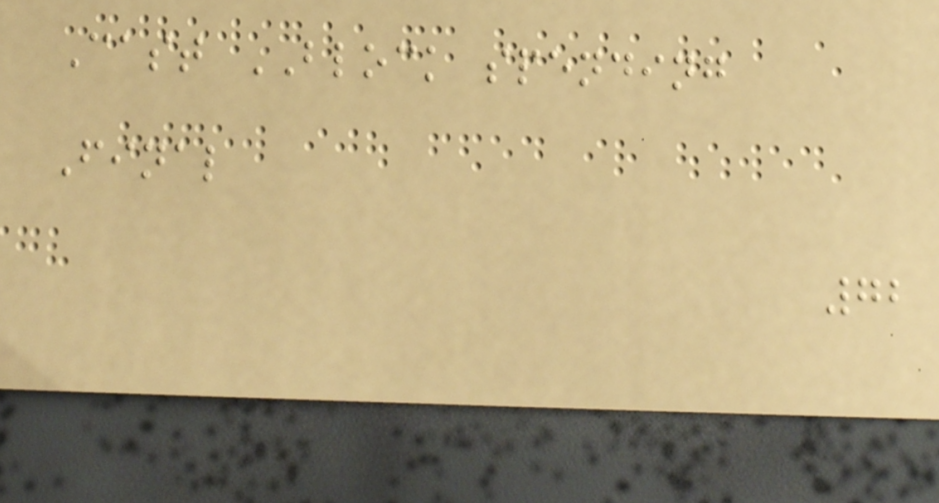Cast BLOCK spending
Final
72
